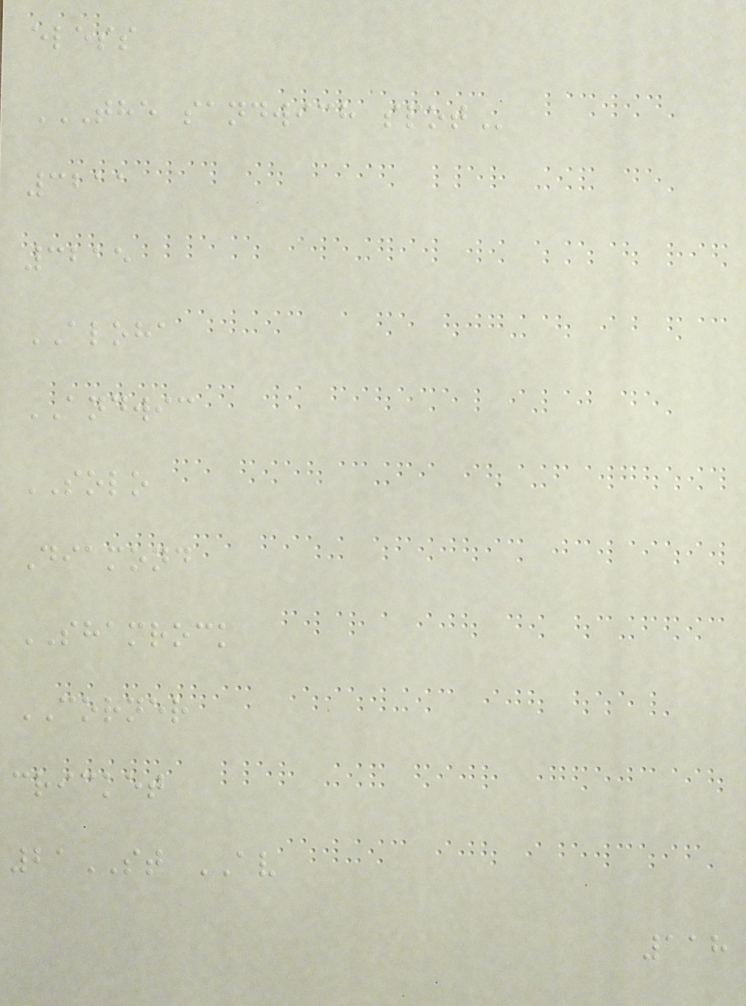eless
THE SANDWICH SPOT
3211
3215
ALOHA
ANDWIC
SOLO
Diamond
SHAMROCK
CORNER
cricket
21ST AV
118
